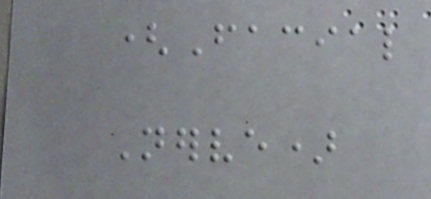(Facial
Nerve)
